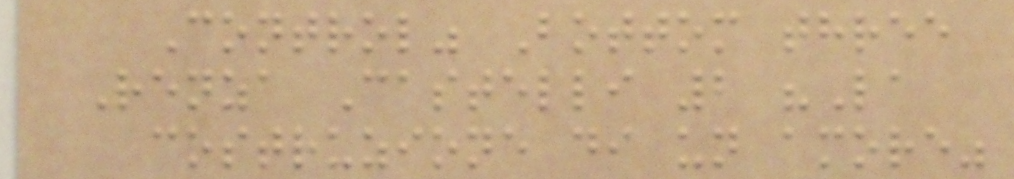Control" Bottom three
Renza Castelli 2 "La
costruzione di un amore"
